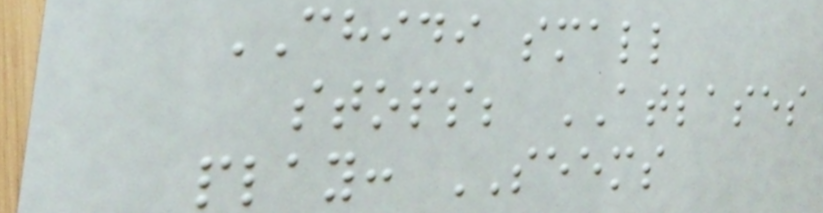CHIDI small
stops; ATLASES
play: SEEMS
